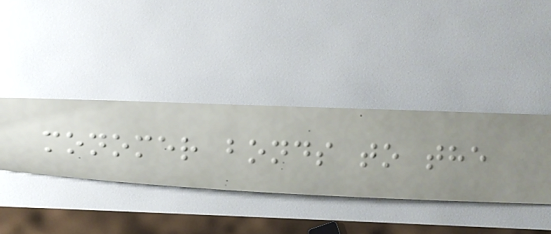monomer bonds to the
